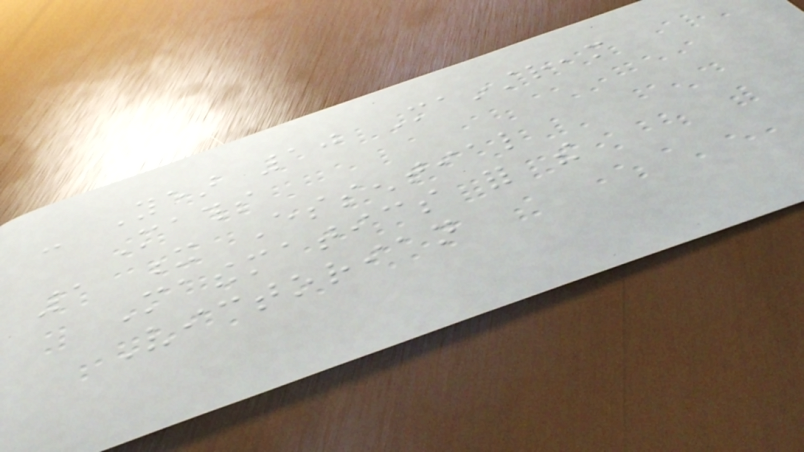- Year 10 Mainstream
Maths
1 x Essential
Mathematics for the
Victorian
